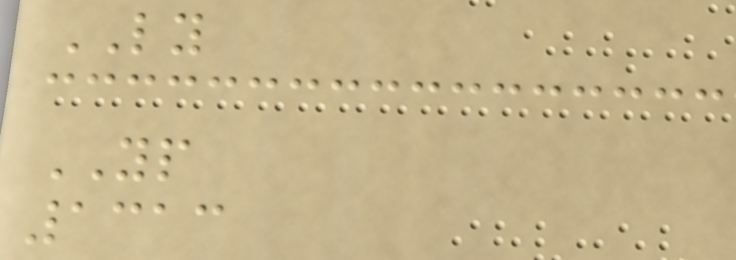LY
YP
1313
